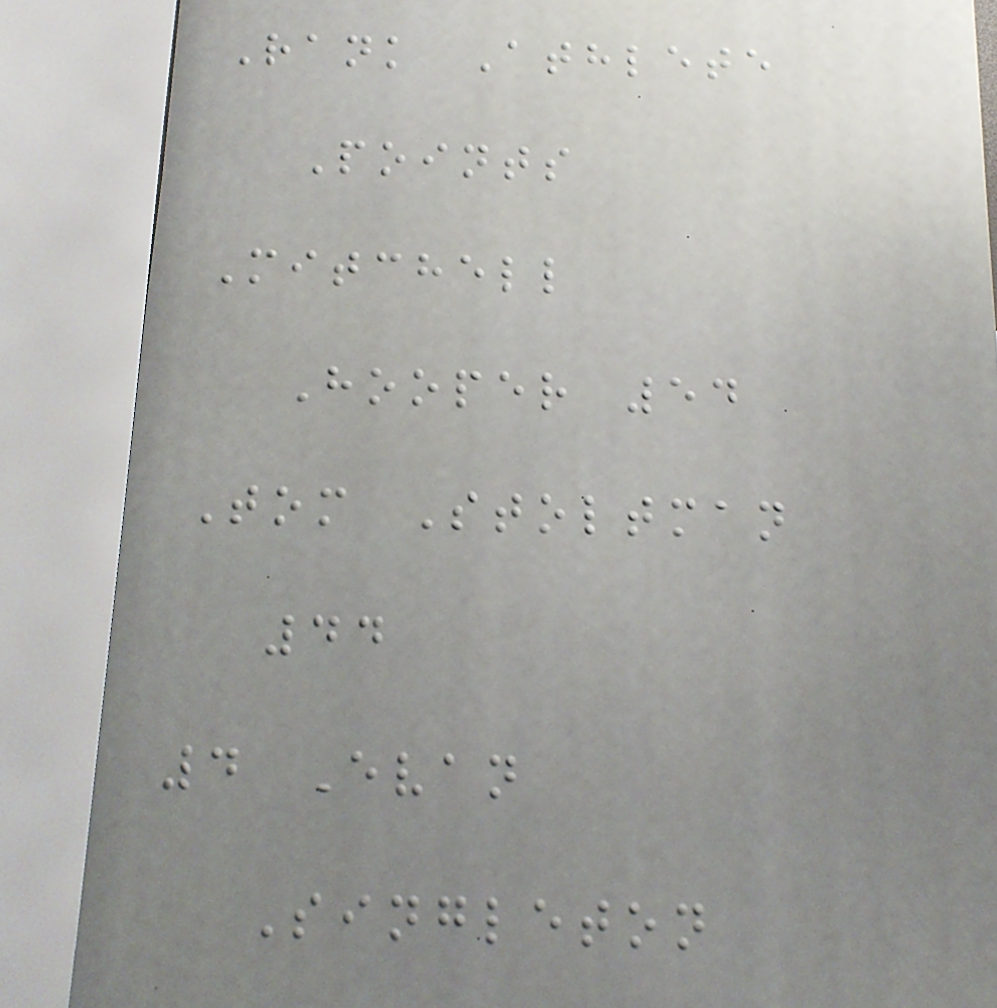Rank Athlete
Points
Mitchell
Hooper 54
Tom Stoltman
44
4 Evan
Singleton
